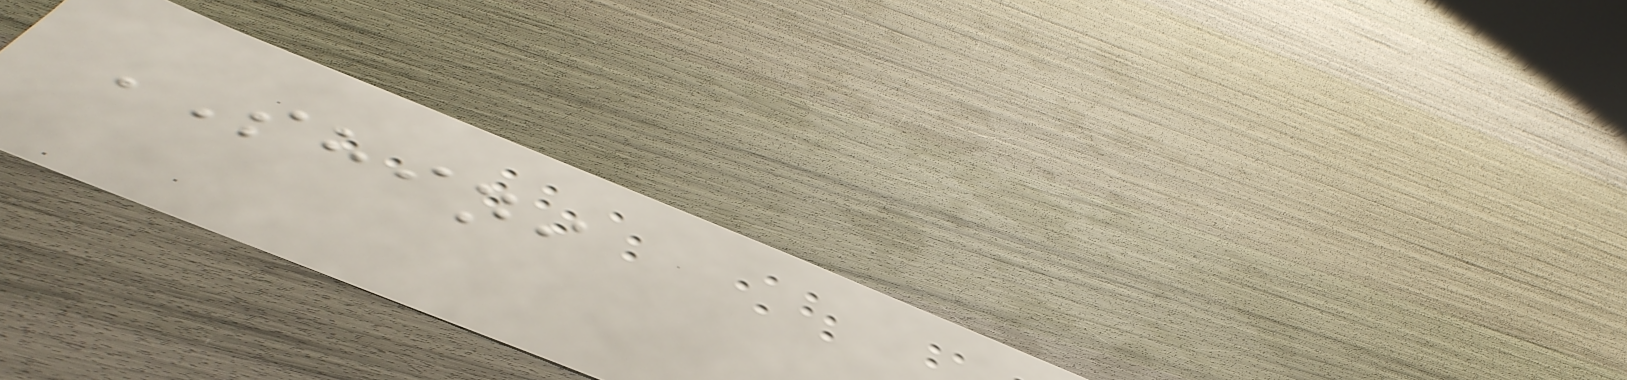SHINI
